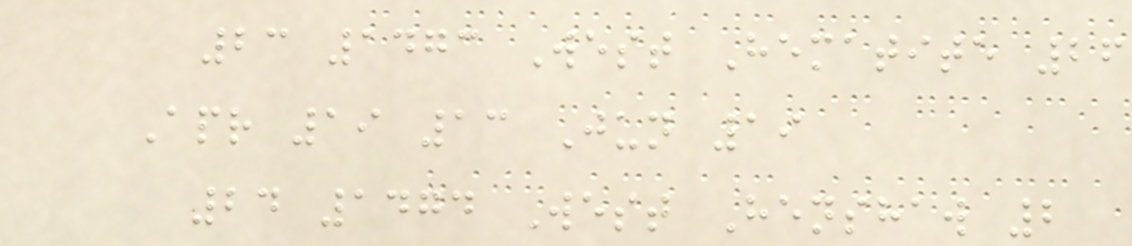23 1473 West Hematite 26
Apr 19 13 Jun 19
24 1474 West Henshaw 2
